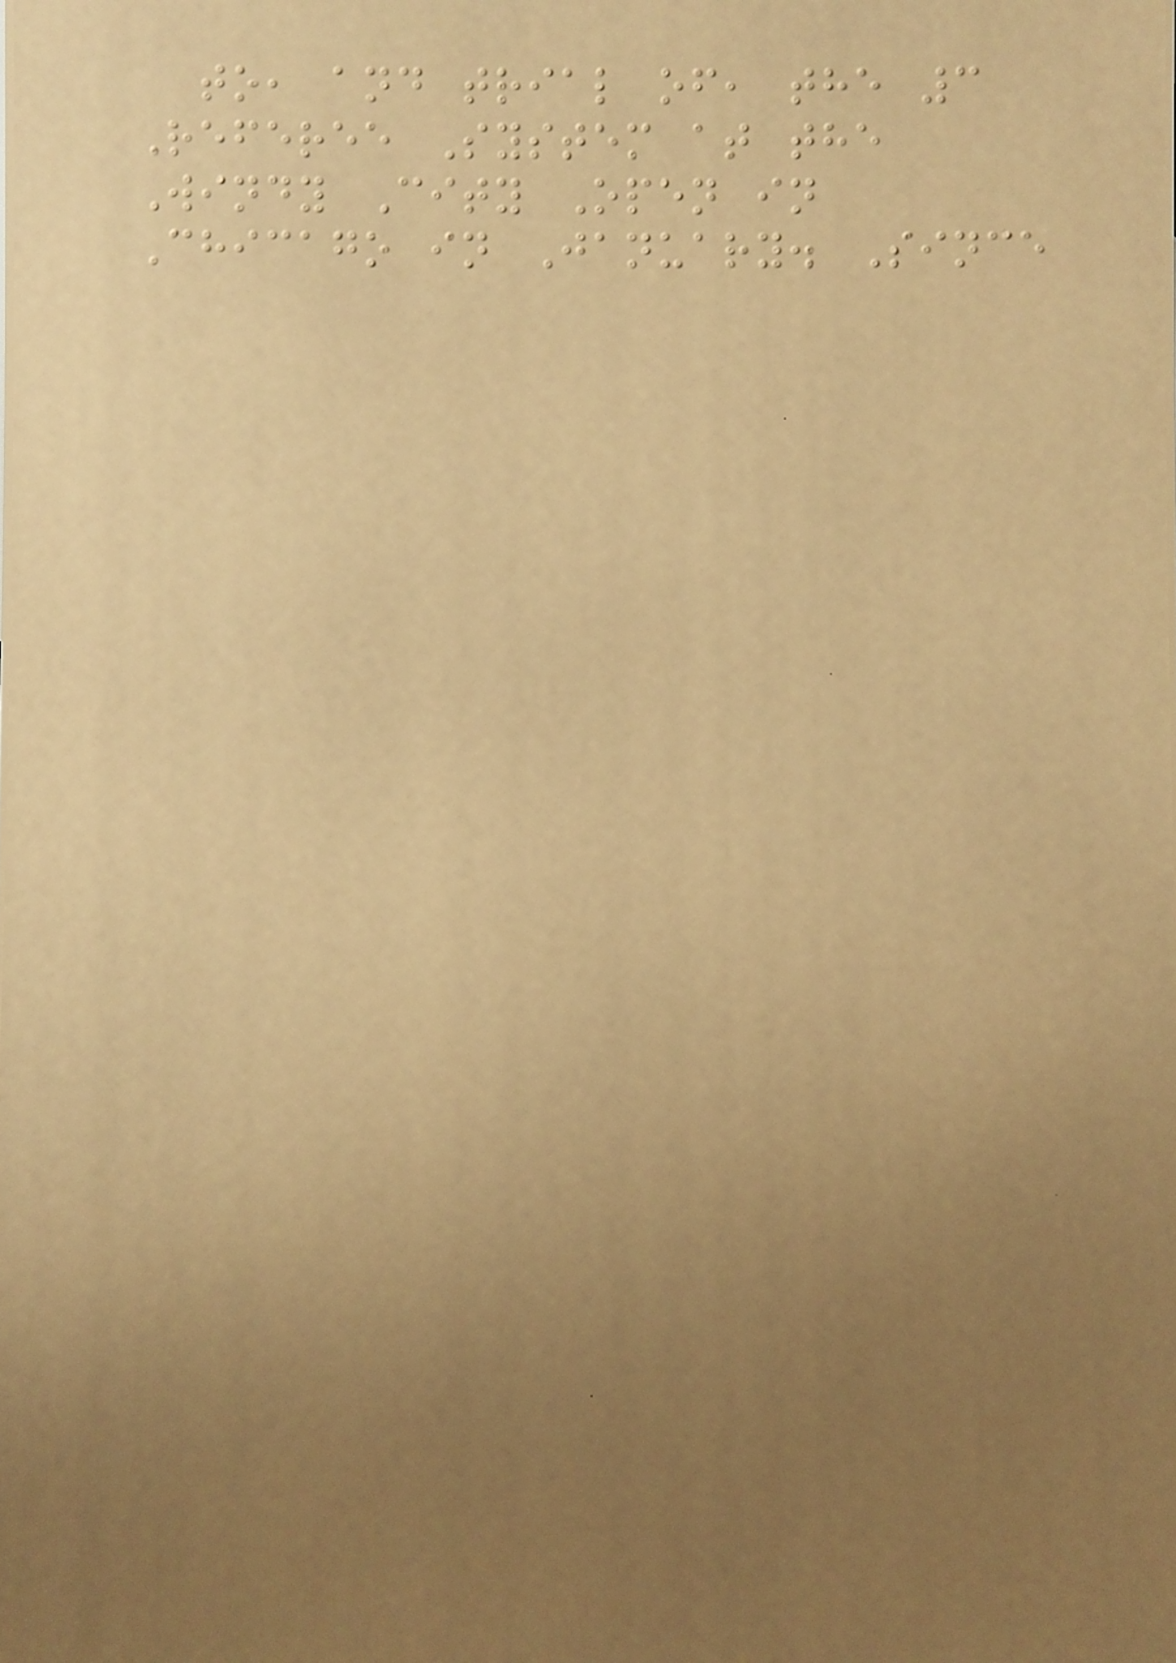to, and trial of, the 3
Referee System at the
Windy City Open in
Chicago in January. Since
